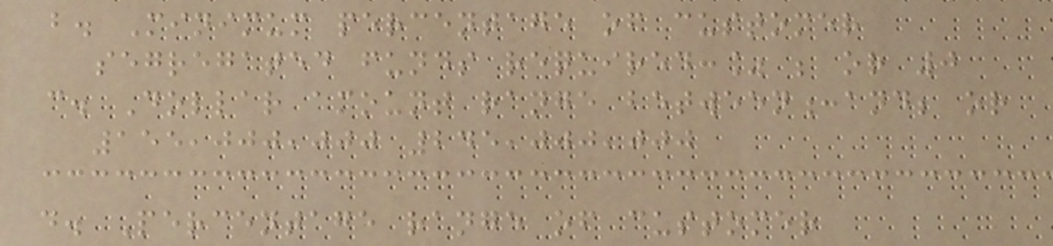b. Minimum percentage of customer
segregated funds required:% ; or 0
c. Dollar amount range between:and; or
155,000,000 245,000,000
d. Percentage range of customer
